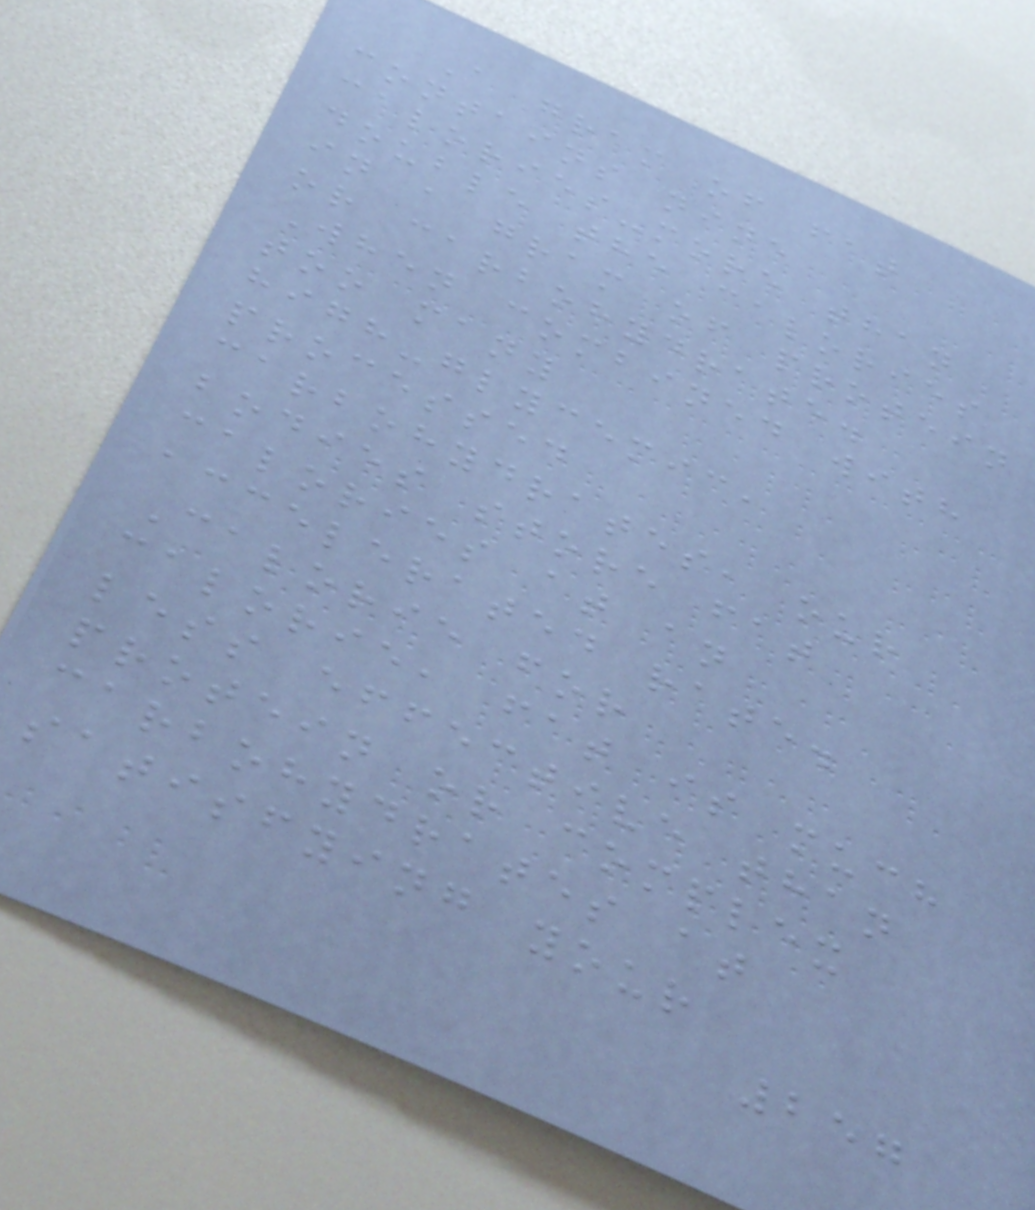A gram of fat
contains nine
calories-more than
double the calories
in a gram of protein
or carbohydrate.
When combined with
too many
high-glycemic,
processed
carbohydrates, our
bodies store fat
calories at an
accelerated rate.
Calorie for
calorie, fat is much
less effective than
protein or complex
carbohydrates at
satisfying your
257
